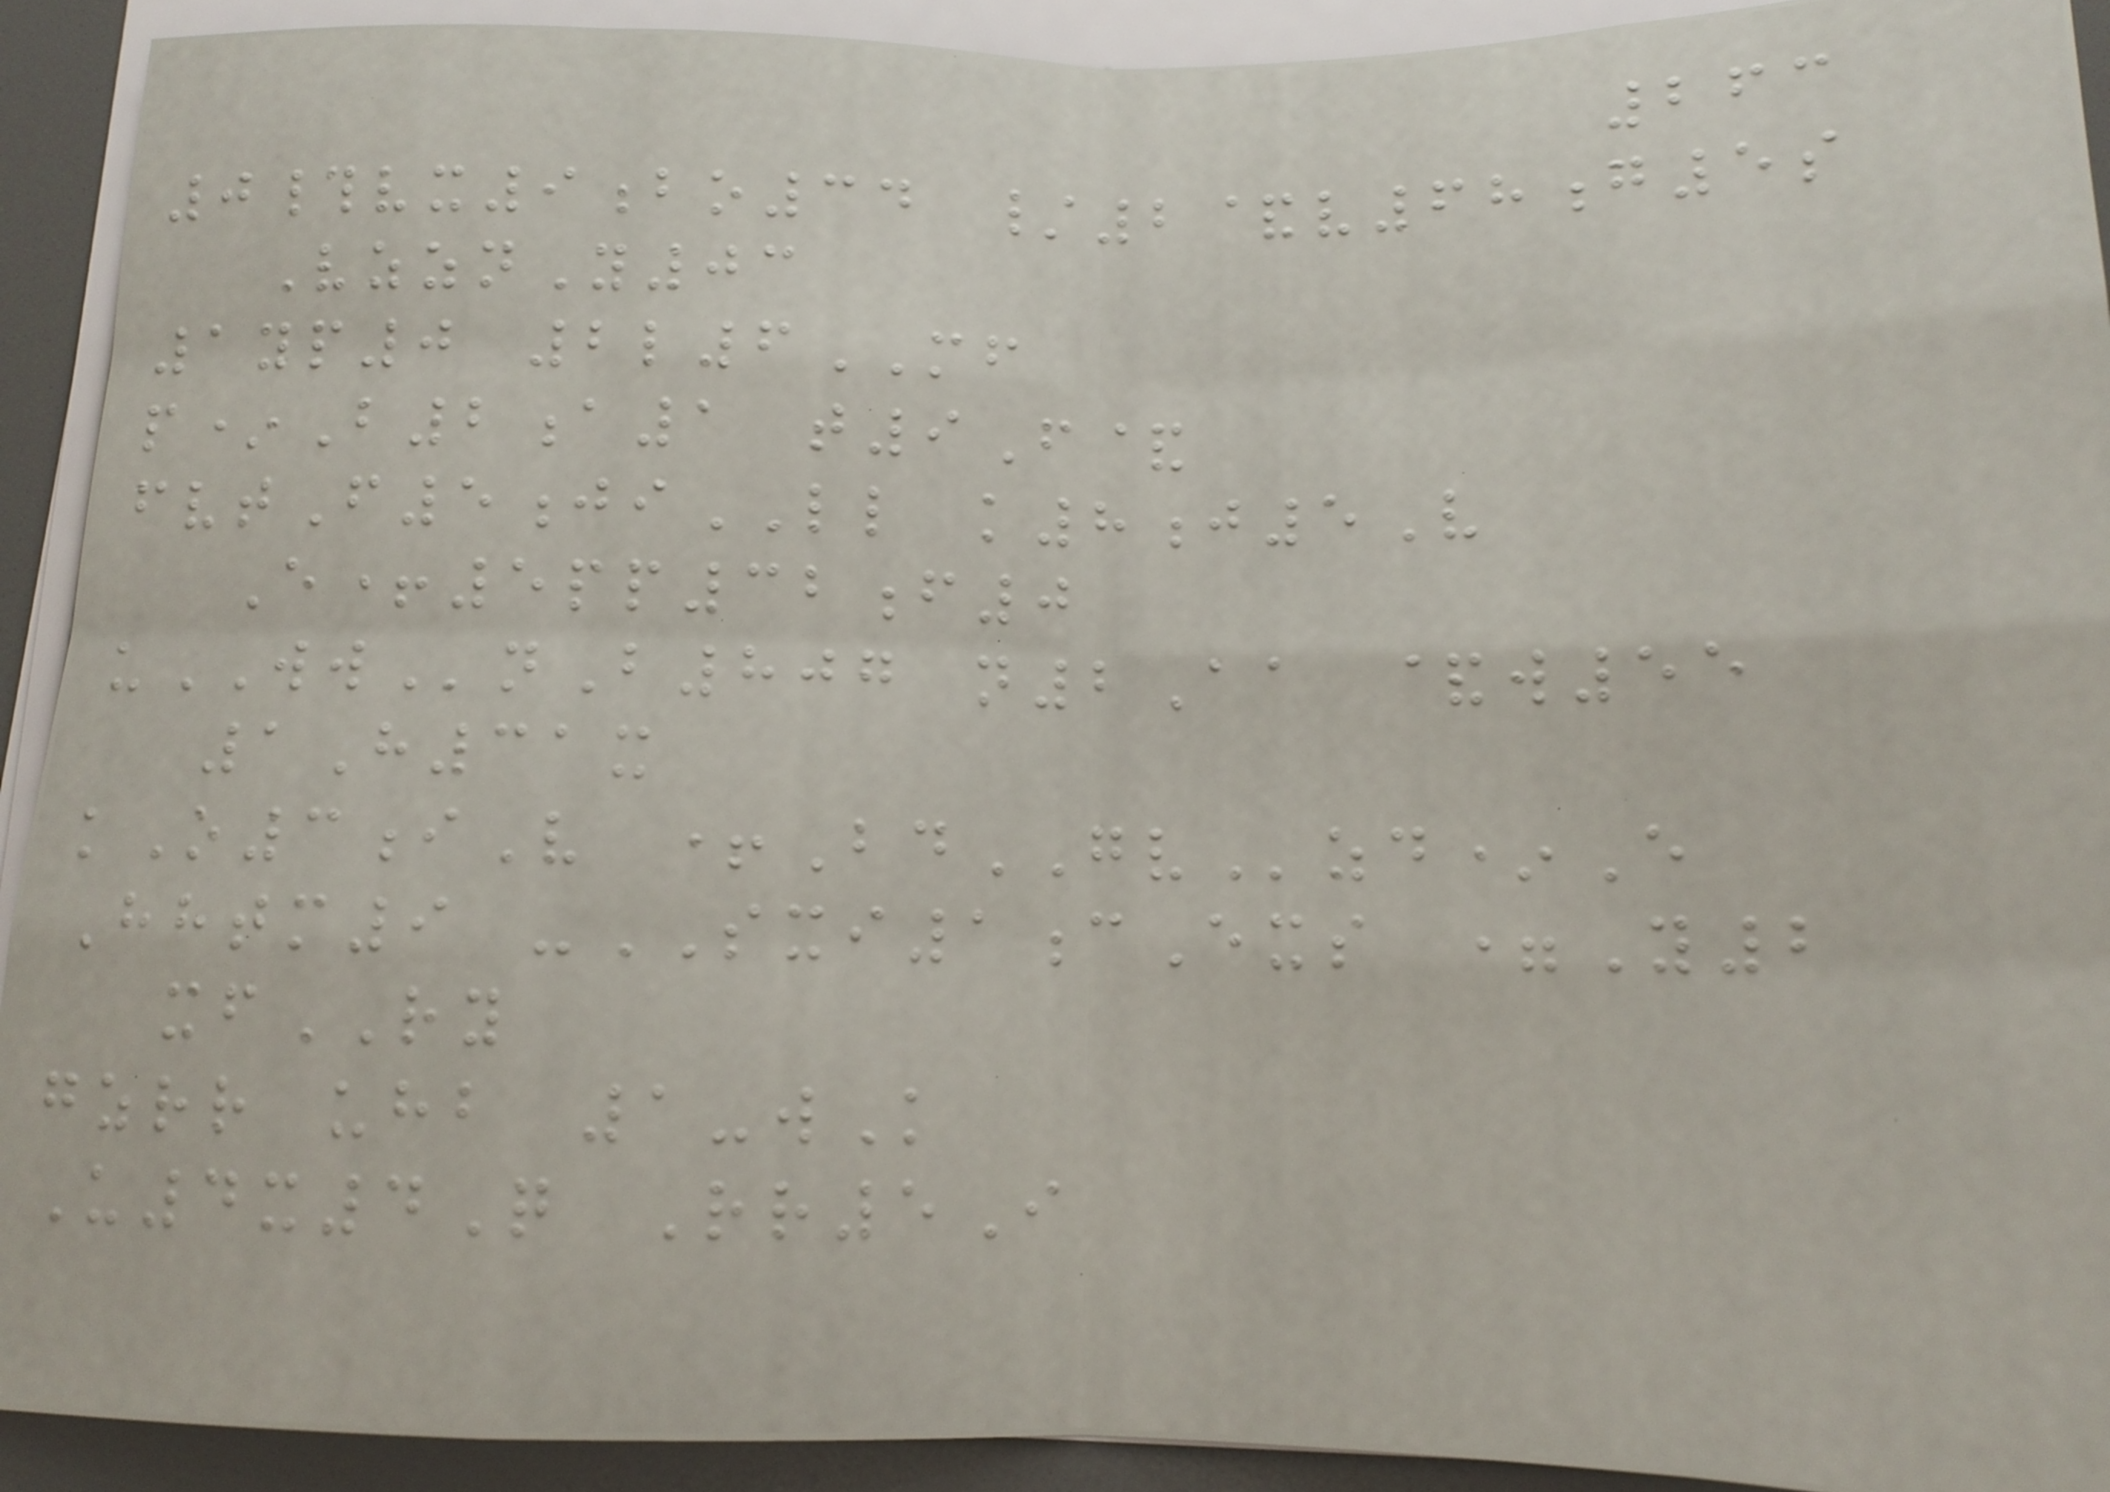263
0#vx9bo34 /2&v68g5s
VzznY03
1yp0 2l6MF
p*B2a1 t9F&
fvtF5jiLL k8j5V
E+5pp32f0
uWWnB807 n2Aa &w55
1H31x
kO3iV +BdGVzd*E
Hhtm9 -SXI1cExs =Y2
xfRY
gzrr uhb 1-wK
U4x4Q Rr5I
